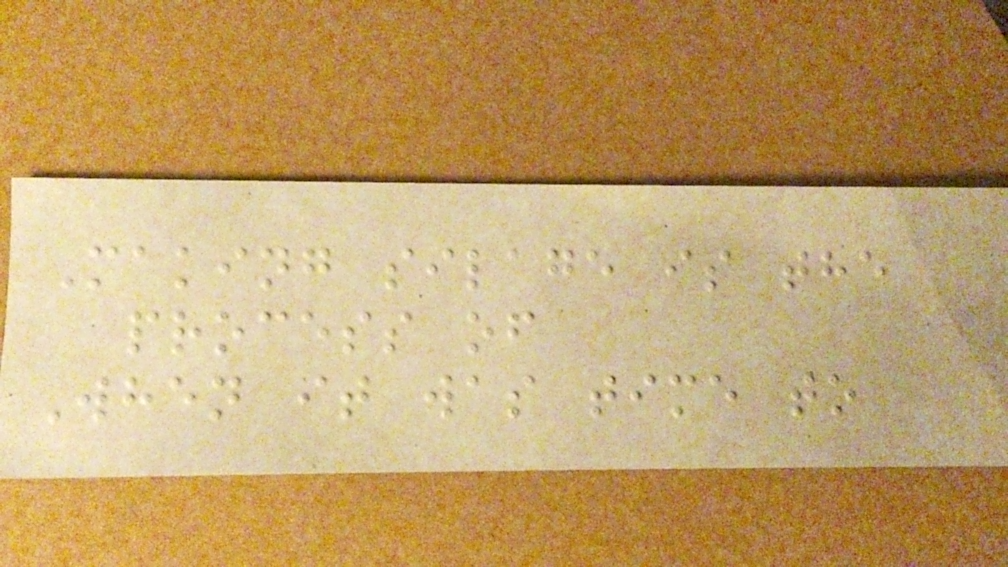Making silage is the
process of
When it was time to
